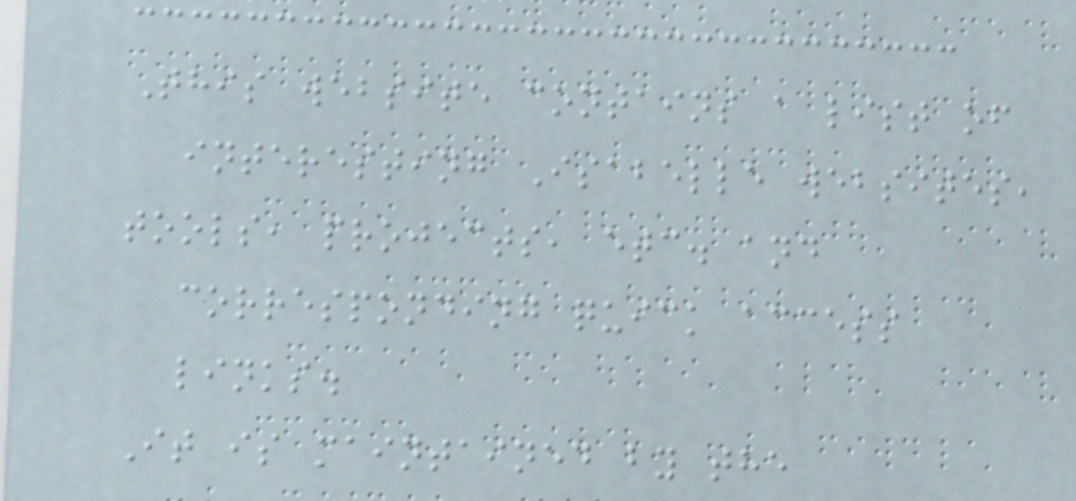This website contains a list of
interesting Isabelle websites,
tools, projects, etc. and
corresponding quick access
links.
It is maintained by the
